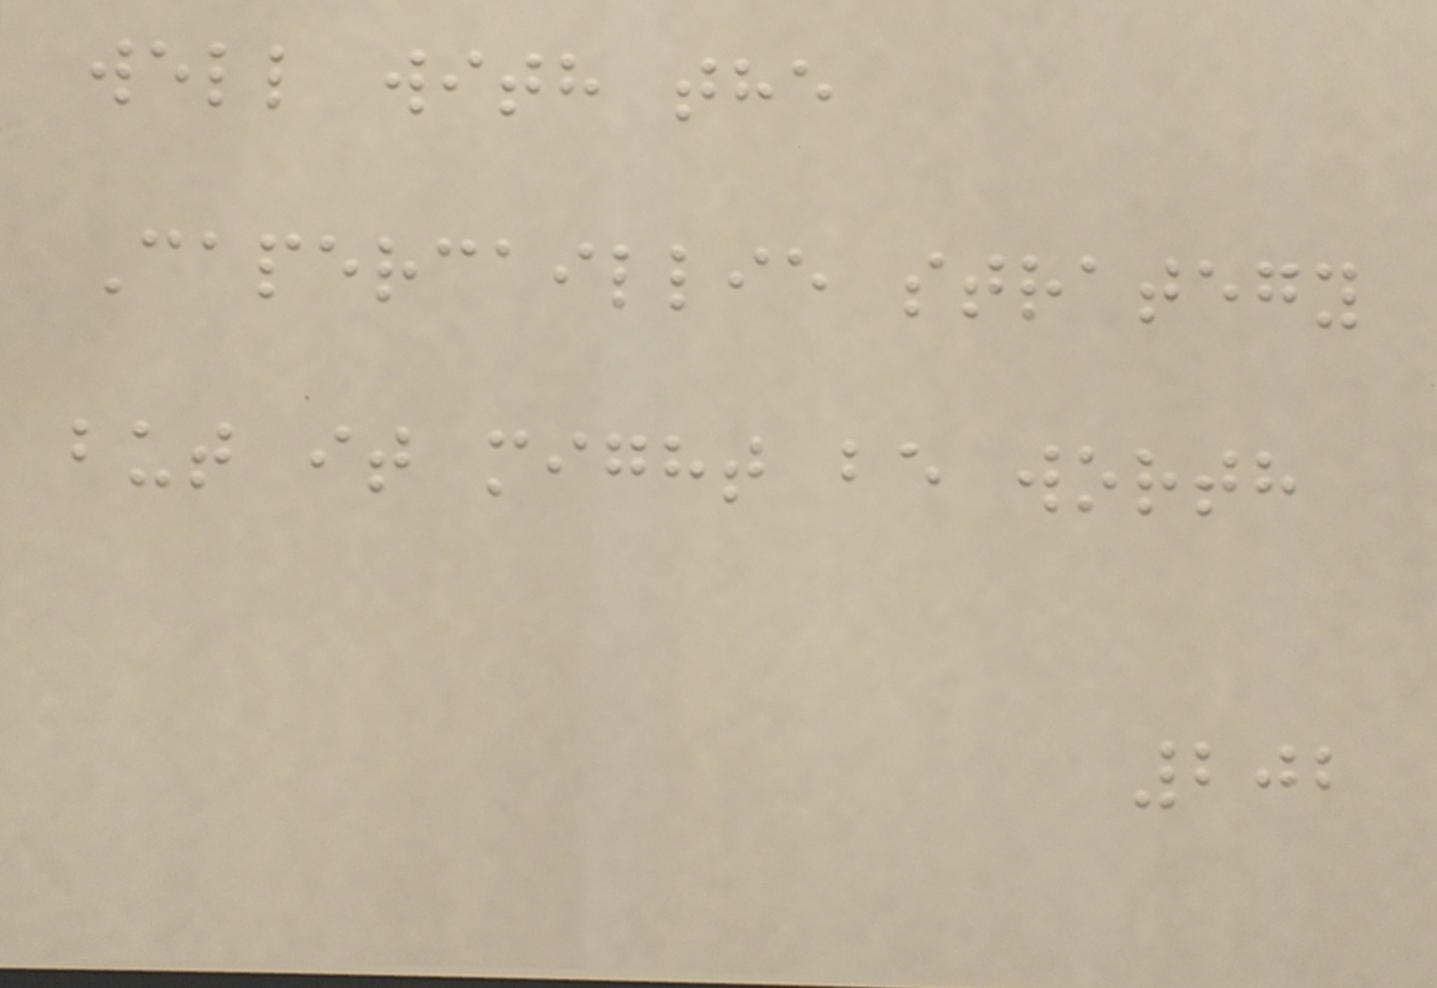well with the
Capercaillie strategy
but it might be worth
202
